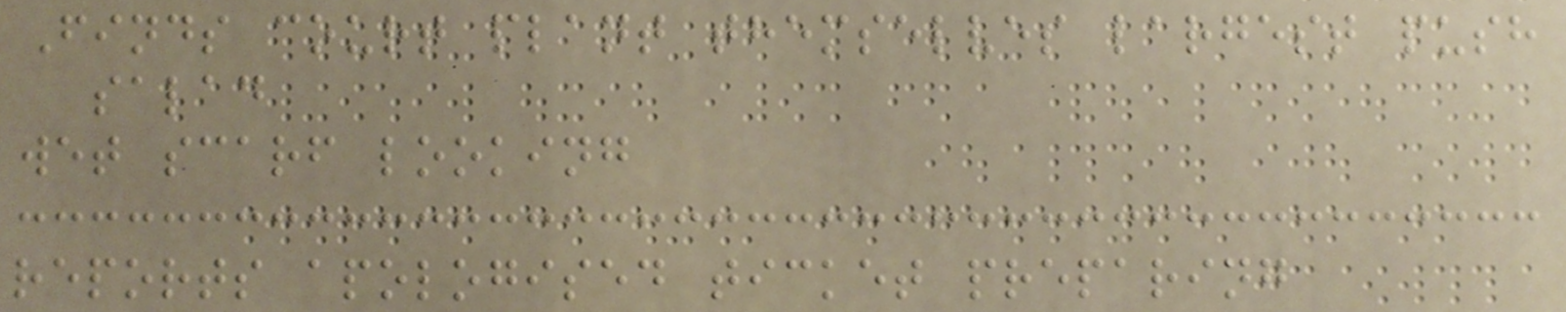Finds court plant themselves largest push
salad
wet scarf looking
reports apologised ticket preparing
